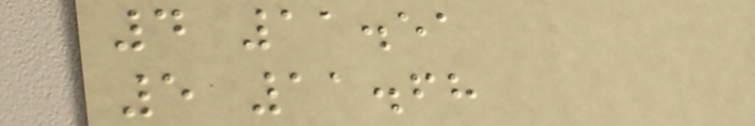4 11.51
5 11.68
